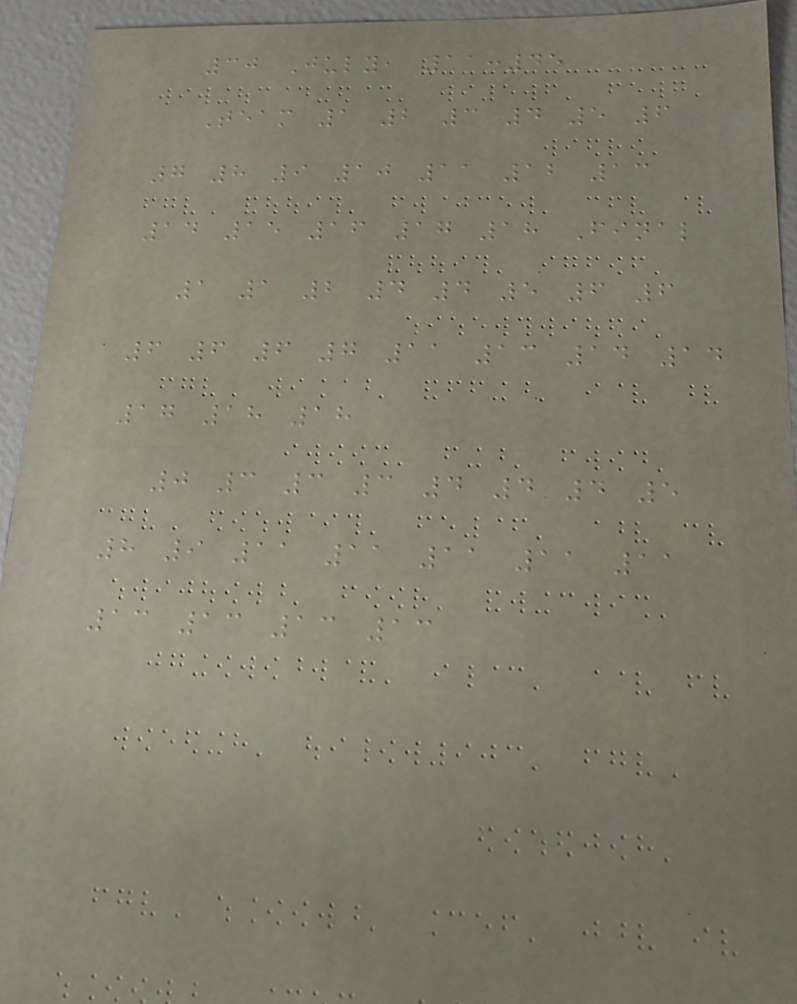30 July, 11:45
Team 1 2 3 4 5 6
7 8 9 10 11 12 13
14 15 16 17 18 Final
1 1 2 4 4 5 6 6
6 6 6 7 11 13 14 14
17 18 18
0 3 3 3 4 4 4 5
8 9 11 11 11 11 11
13 13 13 13
